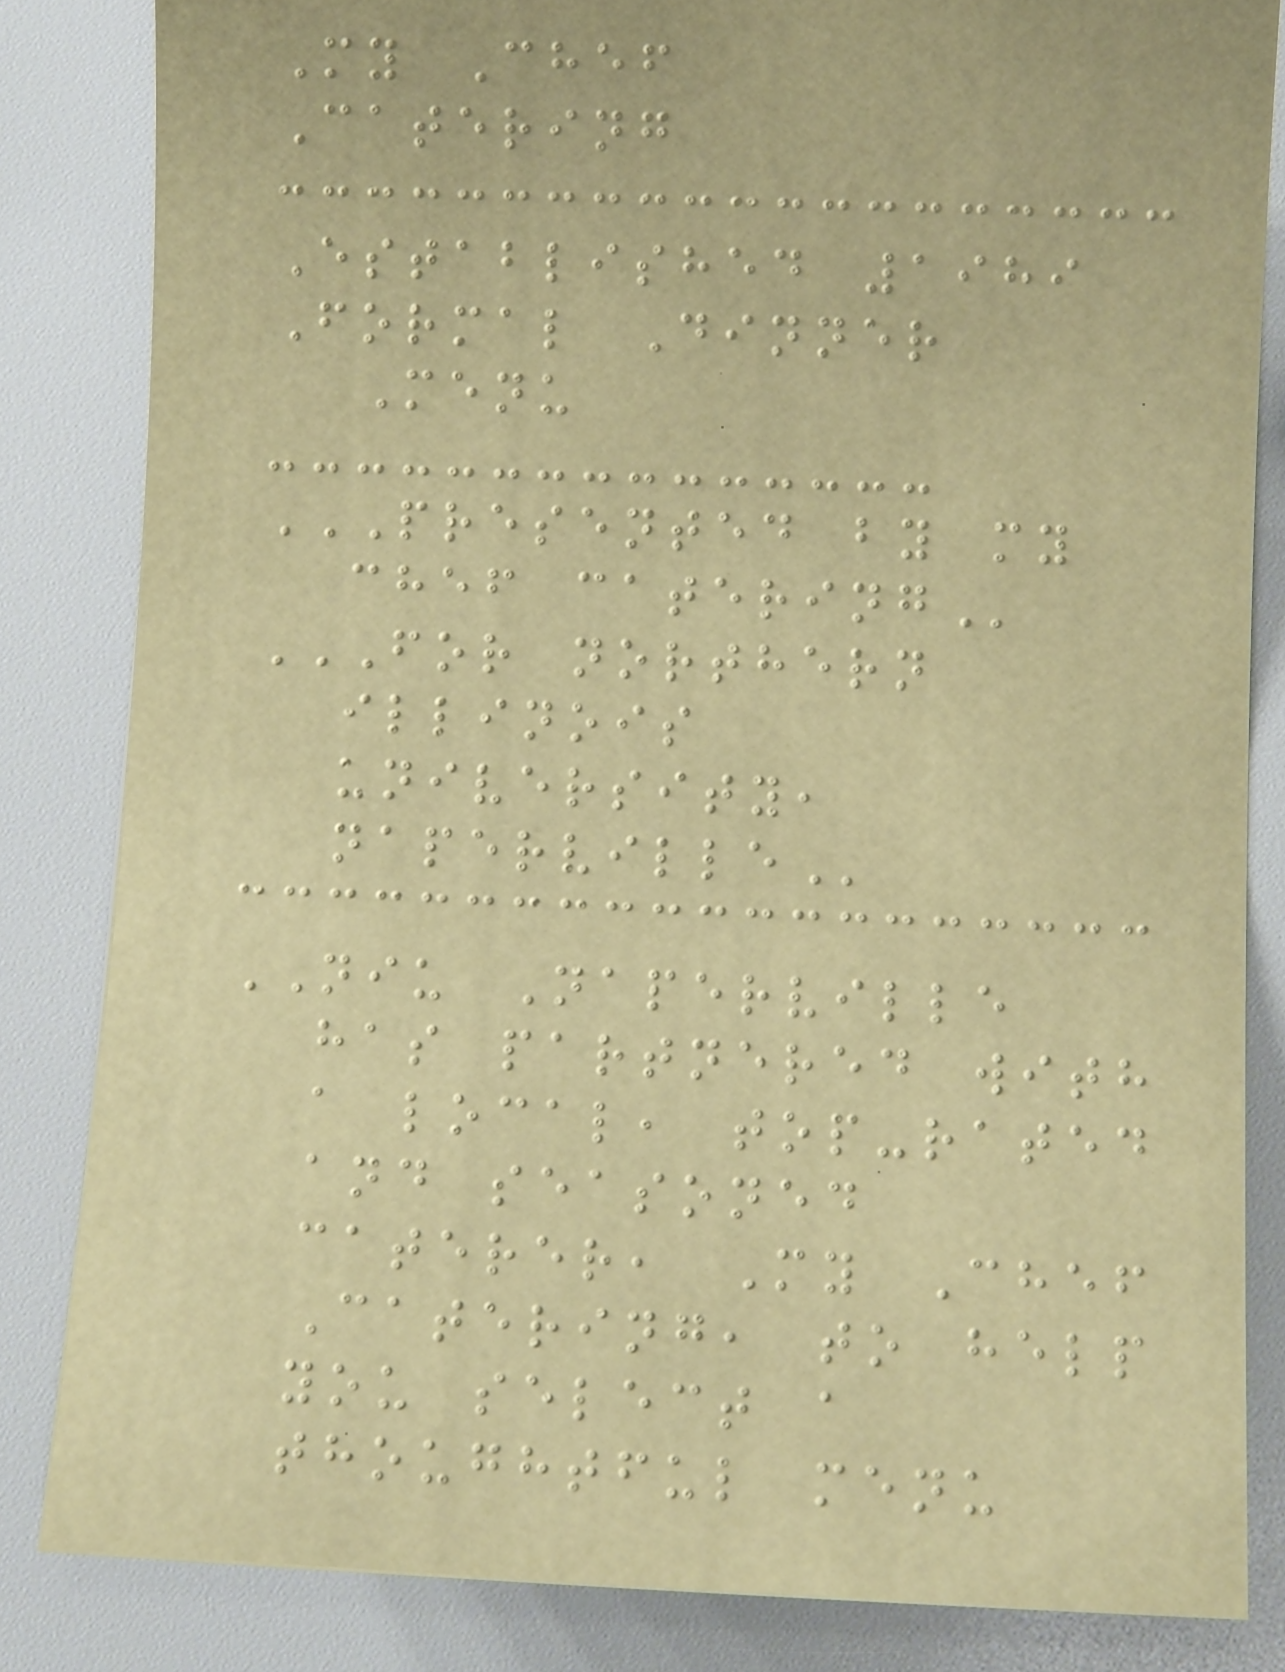My Chef
Catering
Established 1989
Formal Dinner
Menu
PRESENTED BY MY
CHEF CATERING
FOR NORTHERN
ILLINOIS
UNIVERSITY,
NAPERVILLE
NIU Naperville
has partnered with
a local, top-rated
and seasoned
caterer, My Chef
Catering, to help
you select a
thoughtful menu
